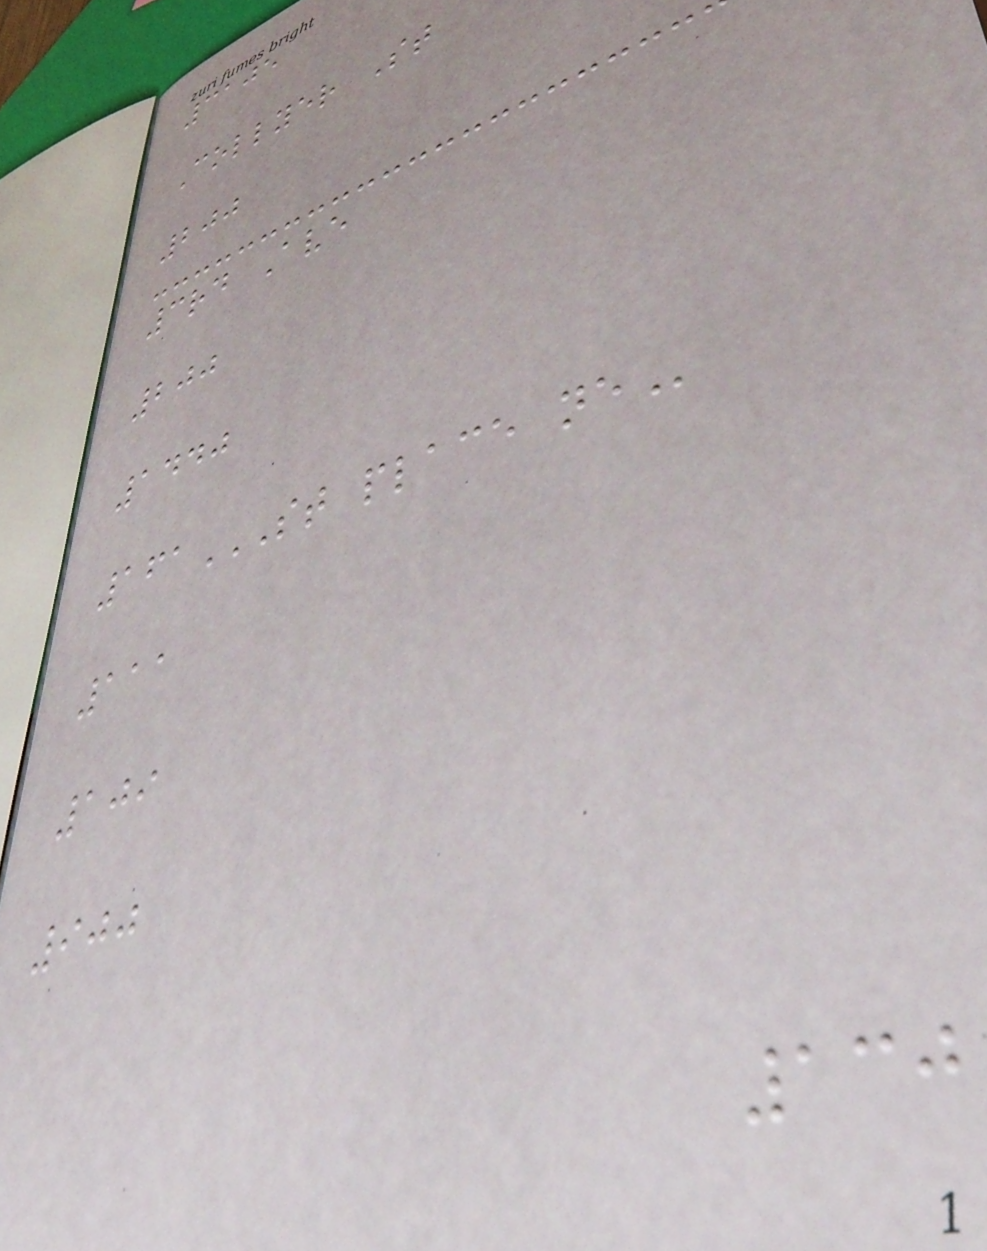3105
Collyer St
200
3rd Ave
200
1440
161ST PLACE NE
111
109
900
130
